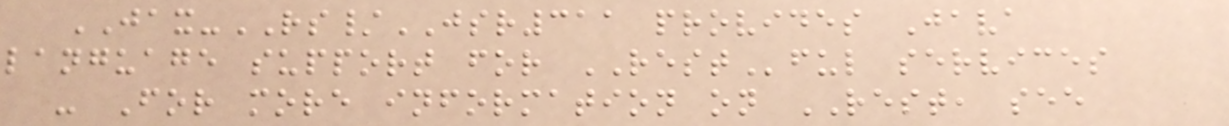JAX-RS/JSR311 provides Java
language support for RESTful services
- For more information on REST, see
